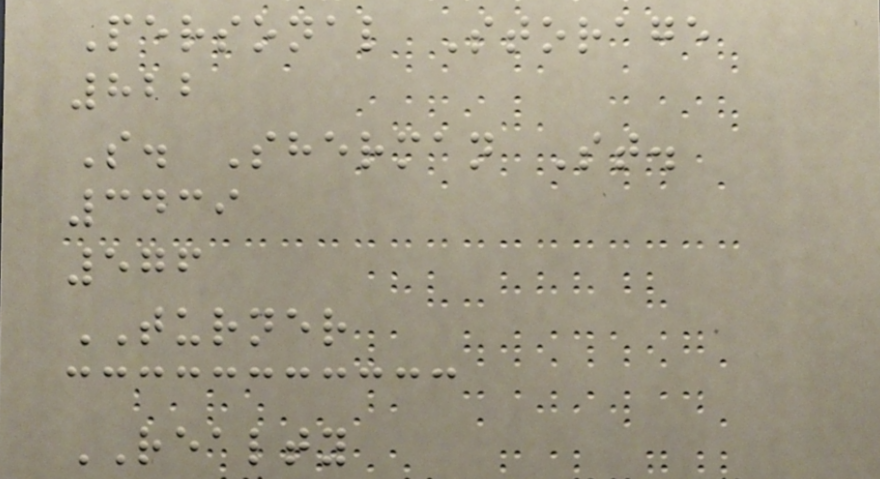Personal Storage
822
S. Sherman St.
3439
576
TURNER
REALTY
